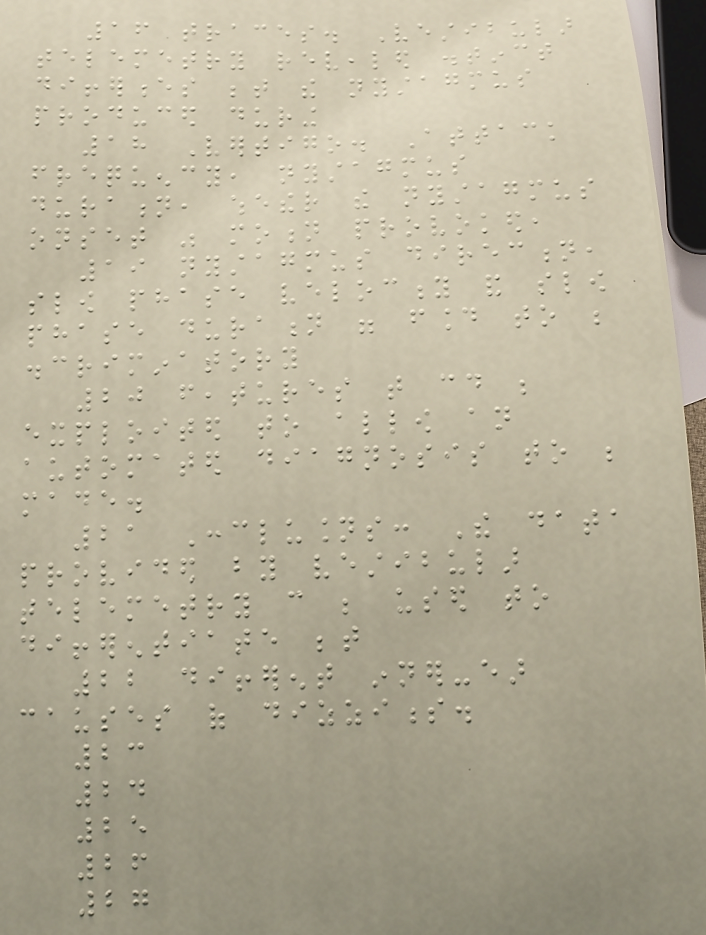16 traces. Vestibular
telemetry revealed distinct
differences between the nystagmus
produced during
18 Vertigo. Attack
frequency, nystagmus
duration, whether the nystagmus
onset was motion provoked,
19 nystagmus direction,
slow phase velocity and slow
phase duration were found to be
discriminatory
20 features that could be
exploited to allow an
automated diagnosis to be
made.
21 Conclusions: The data
provided by vestibular
telemetry can be used to
differentiate between
22 different inner-ear
causes of dizziness.
23
24
25
26
27
